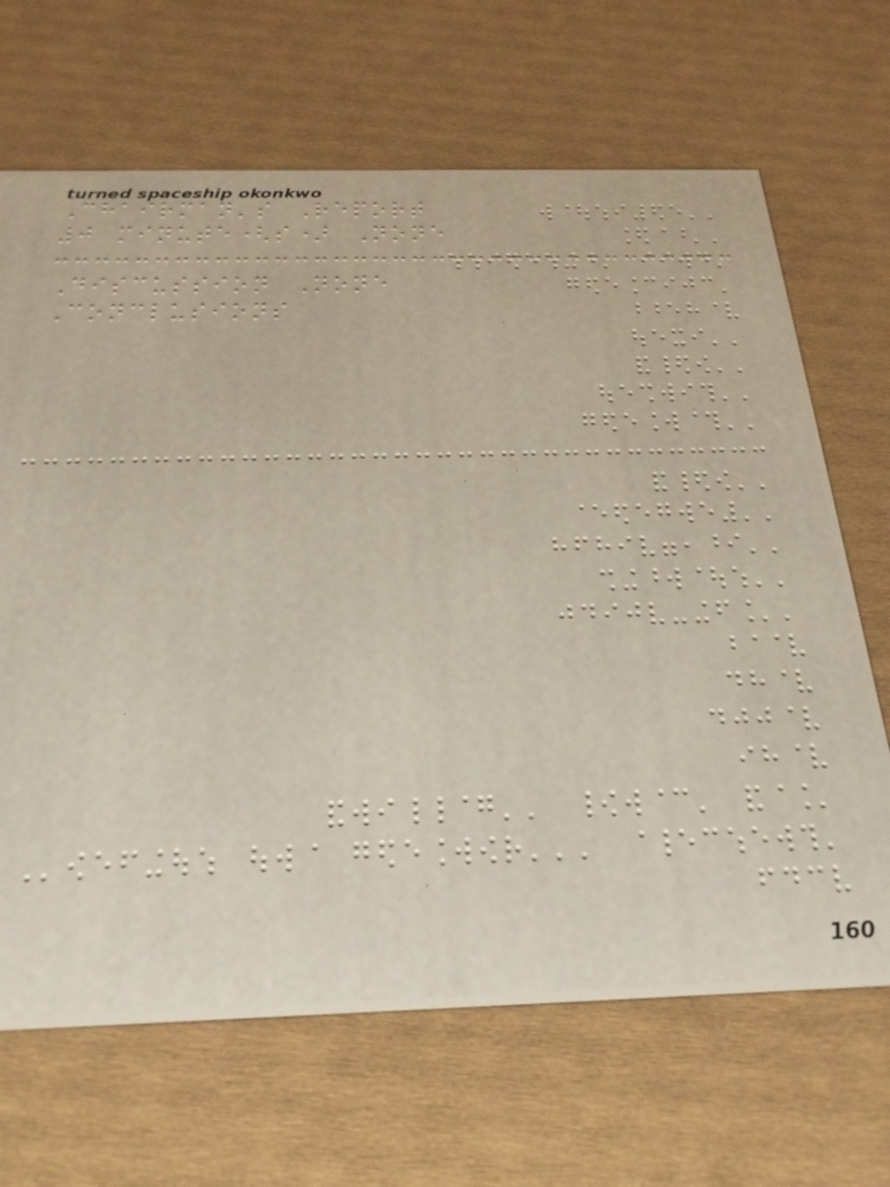Chairman's Report
0 minute(s) None
Discussion None
Conclusions
